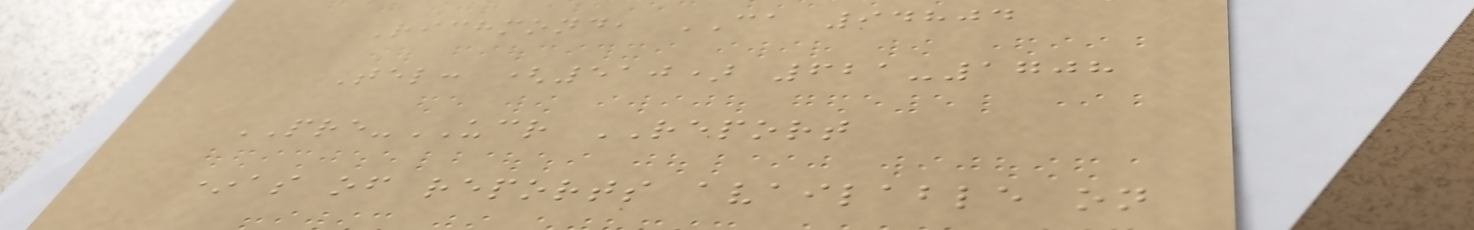Richmond, CA 94804
Tel: (510) 621-1708
PRE-UCR REPORT
*as of reports available on
